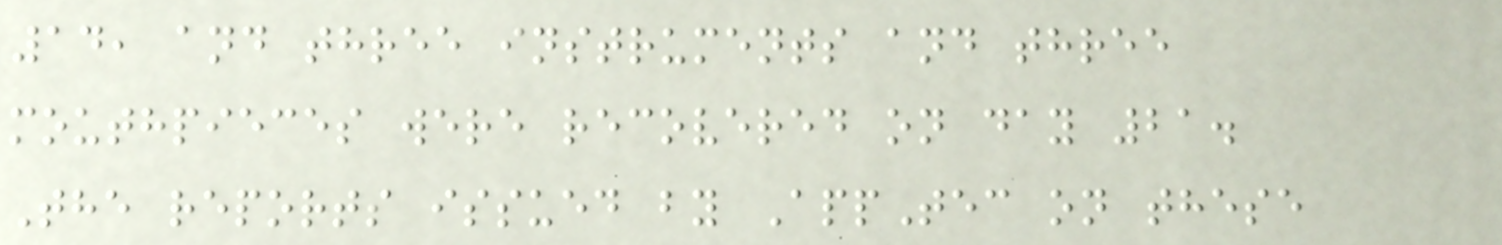14, and three instruments and three
mouthpieces were recovered on day 21.
The reports issued by AppTec on these
